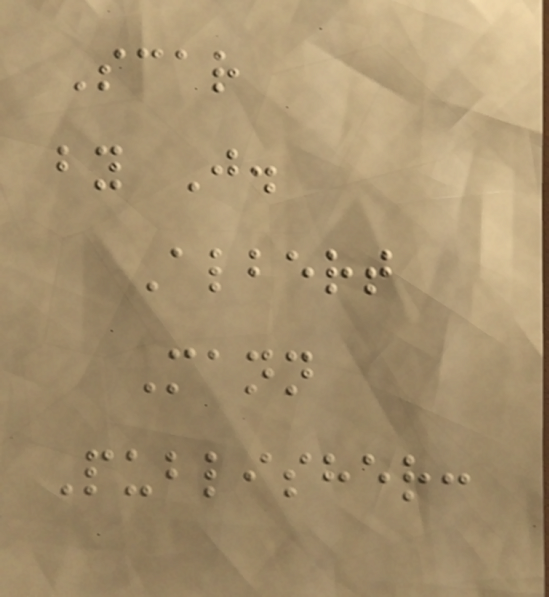Scar
by J.
Albert
Mann
Publisher:
